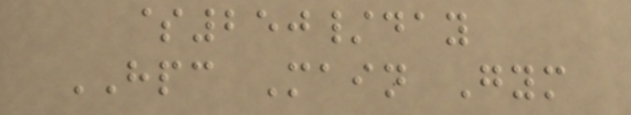$250/day
HPC Main Gym
